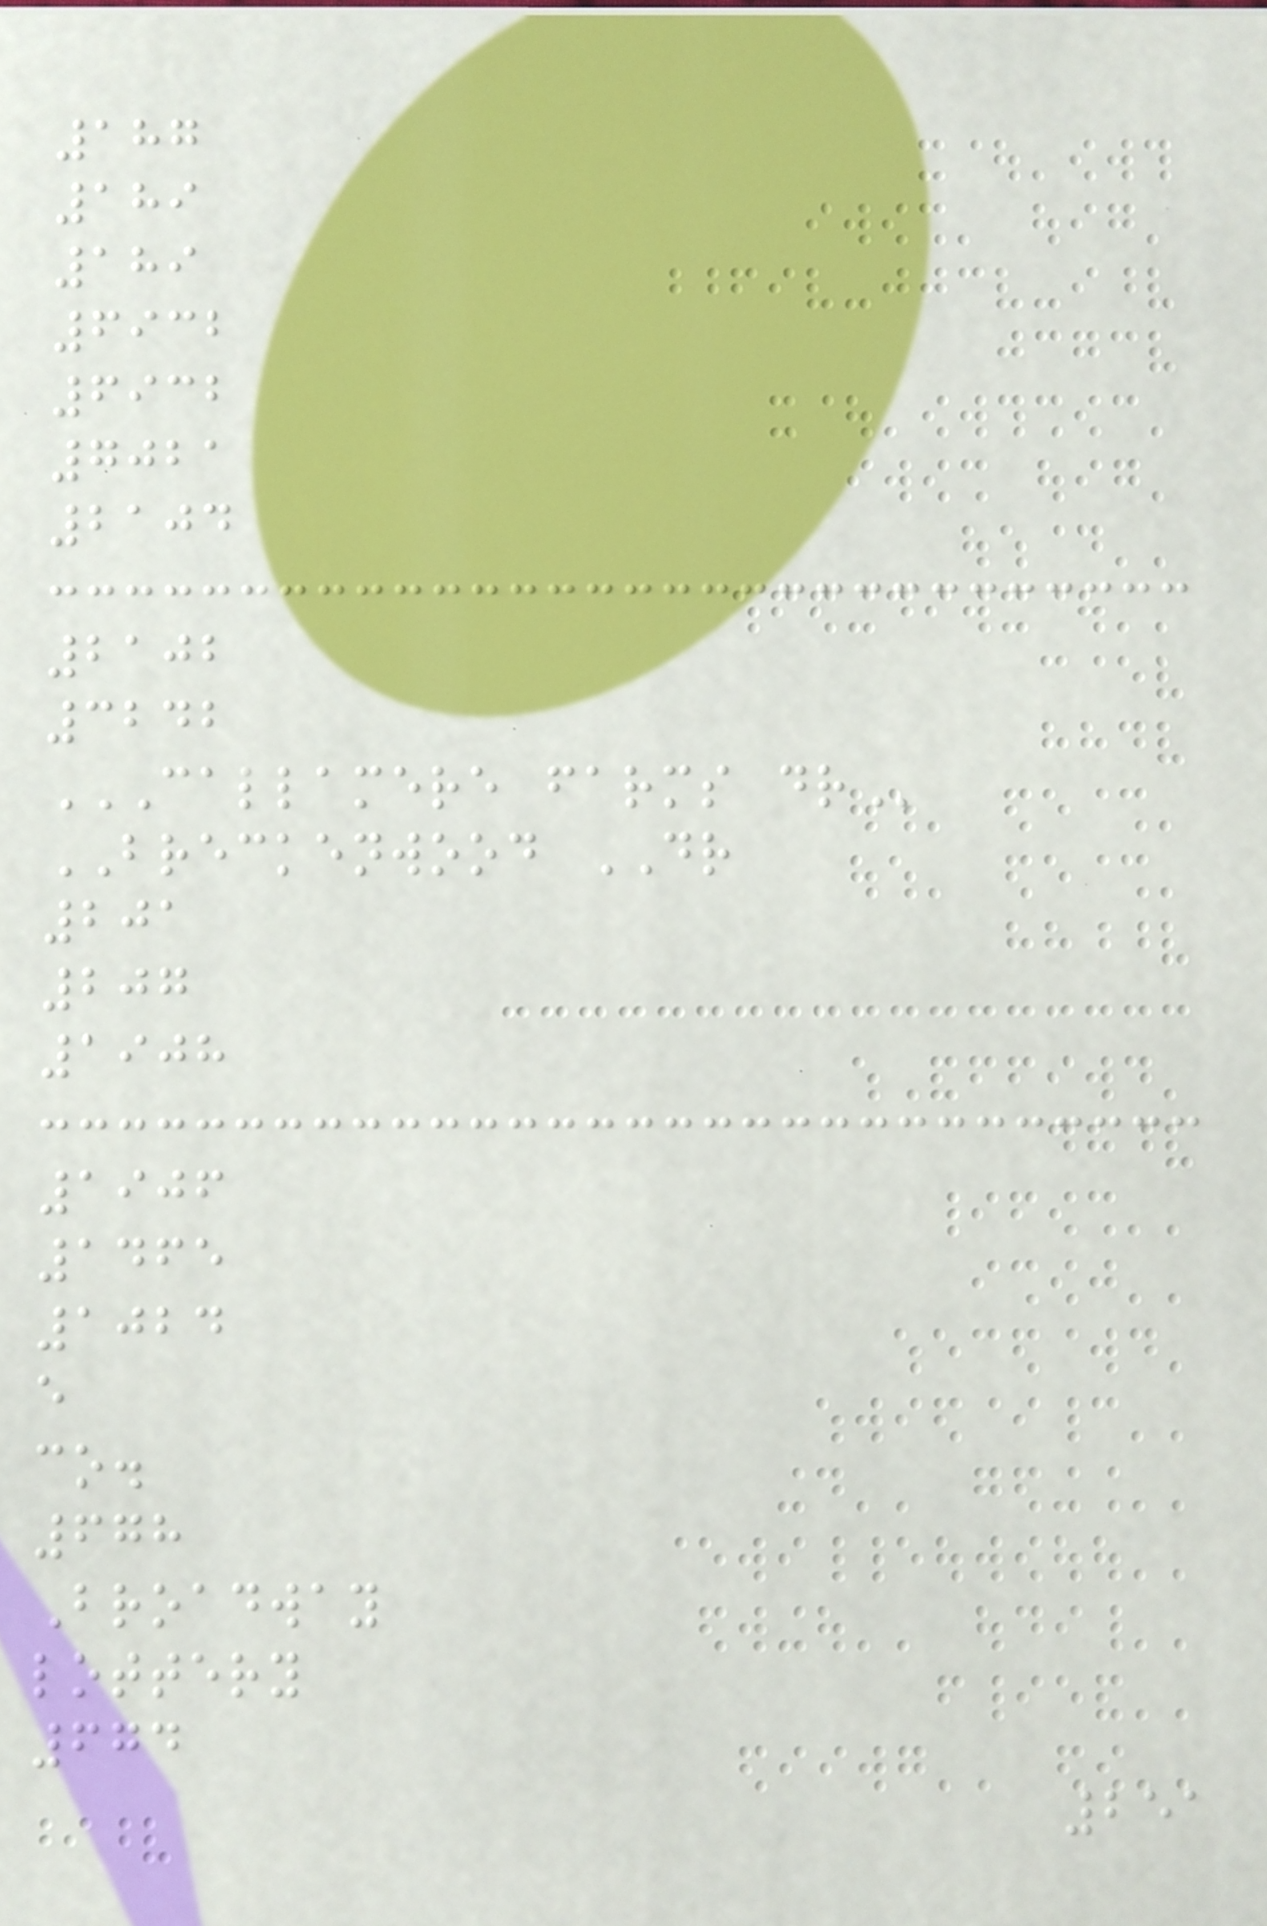187
189
189
6932
6932
7021
2104
2102
3242
CALLAMERE FARMS DR
BRECKENWOOD DR
201
207
1908
1906
1465
1024
e
co.
678
Broadway
lottery
674
251
